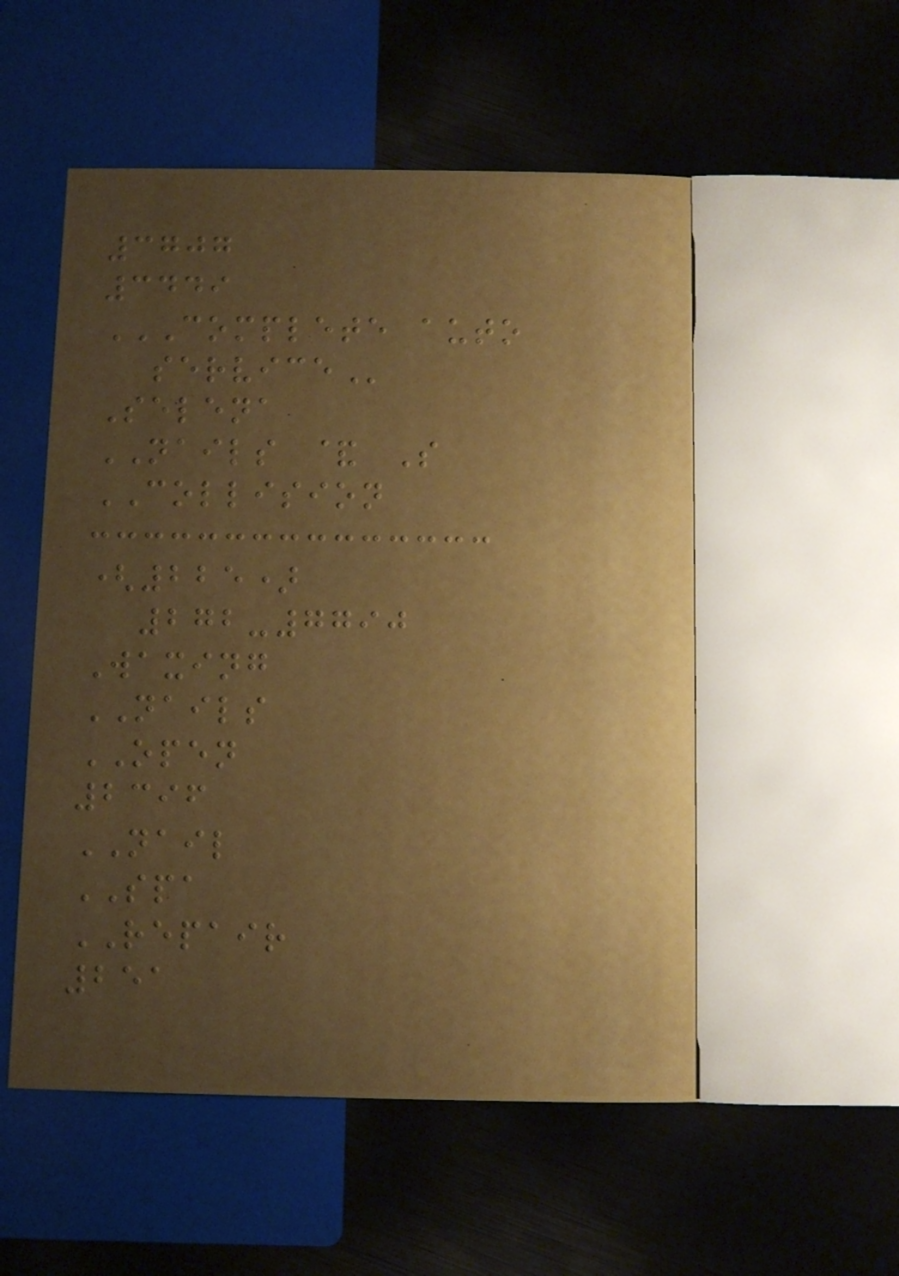3707
3449
COMPLETE AUTO
SERVICE
Selena
NAILS & S
COLLISION
(225)
272-7790
Waxing
NAILS
OPEN
2396
NAIL
SPA
REPAIR
251
